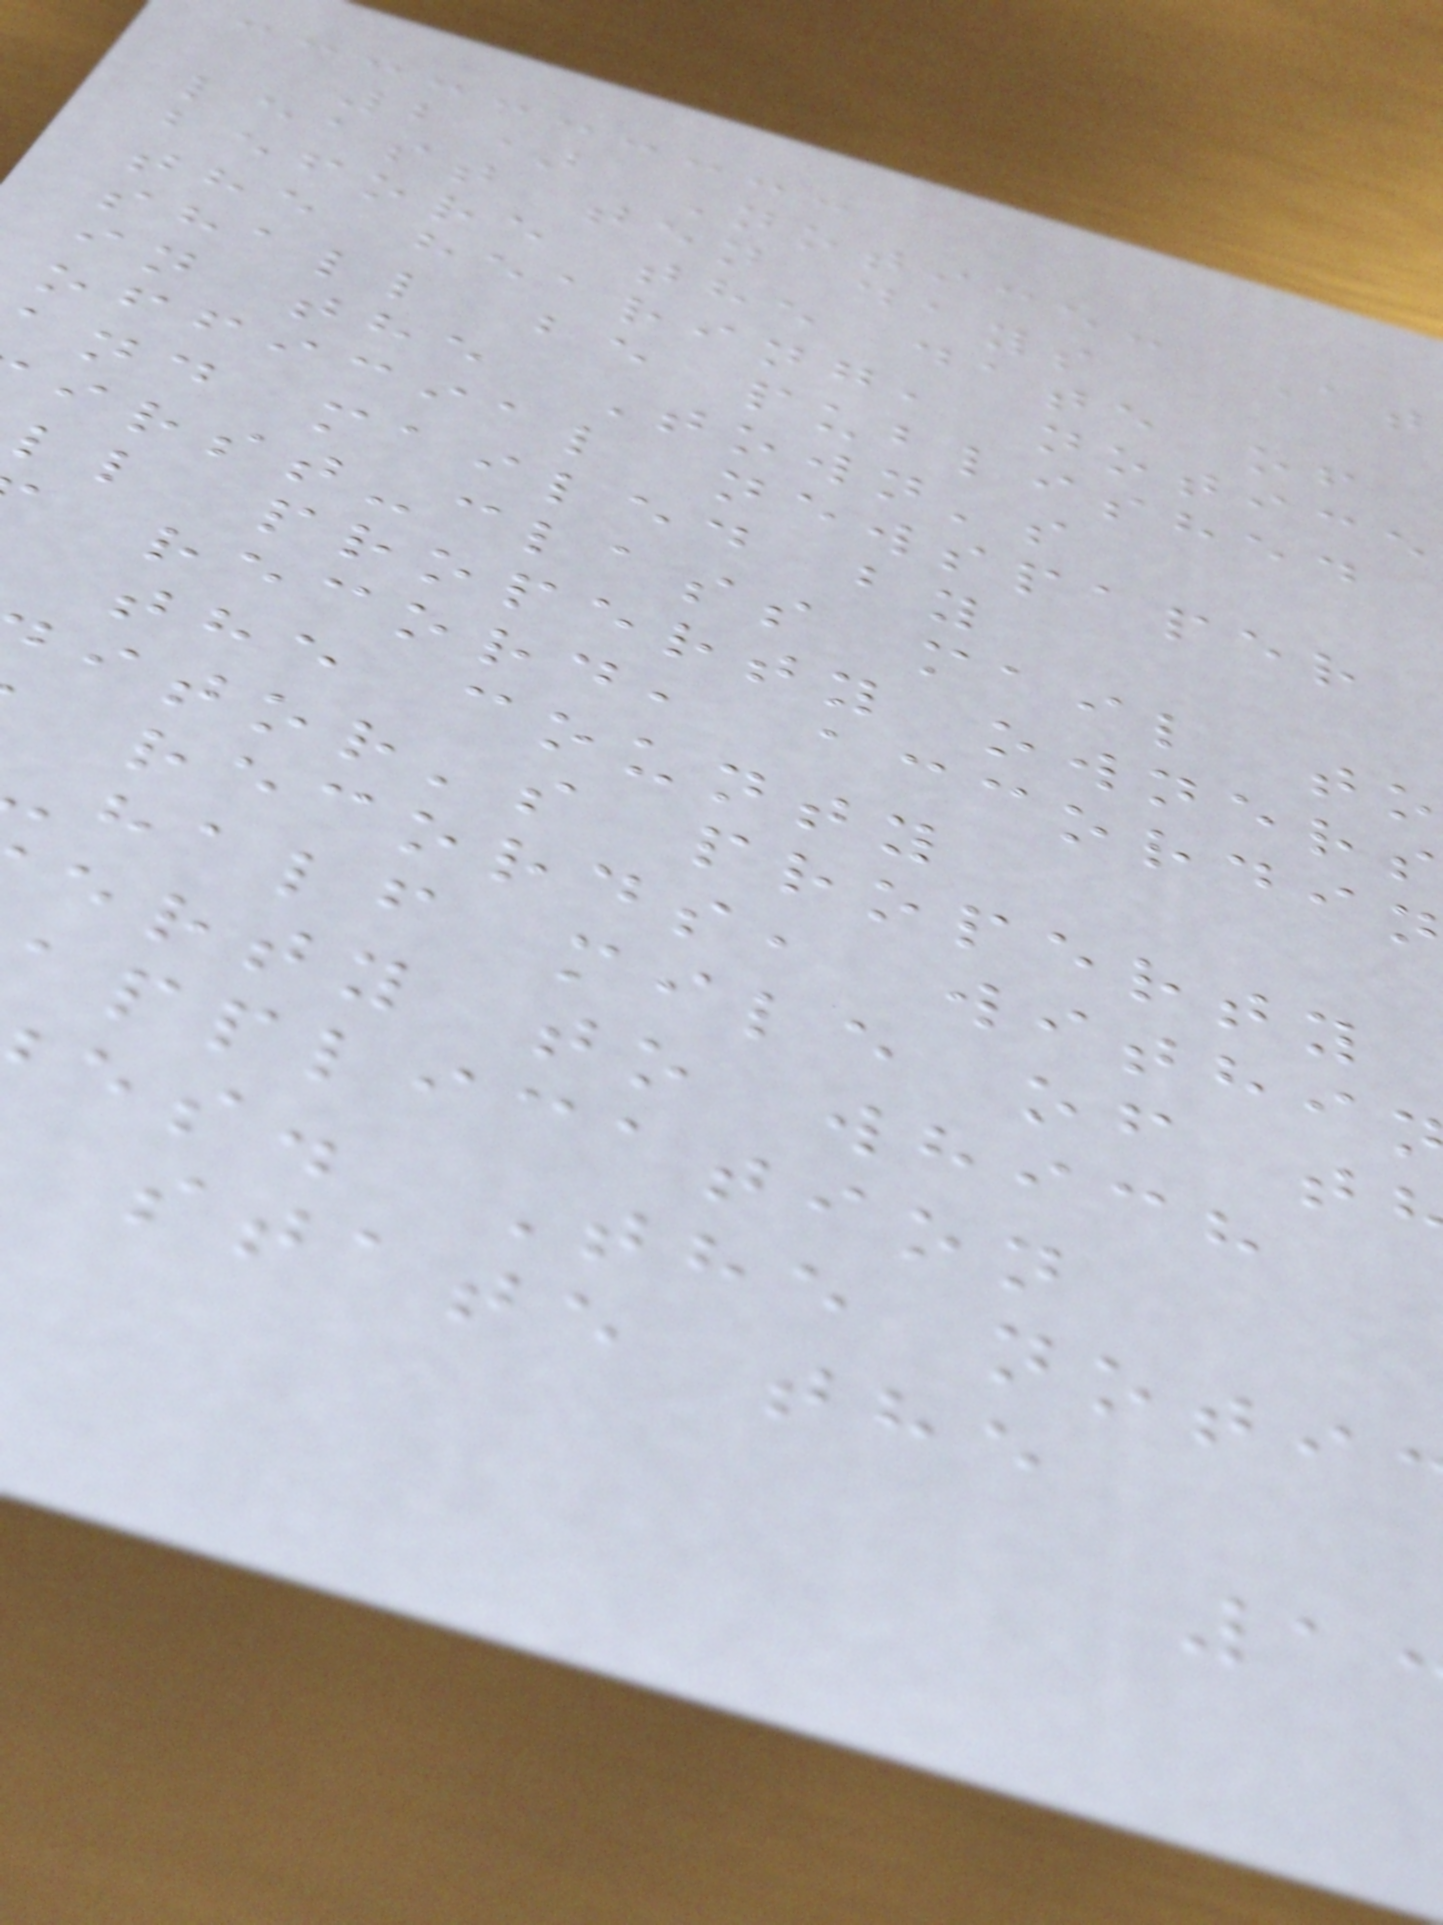2) Notice: At
least ten days
before the date of
the hearing, notice
shall be published
in the Town's
official newspaper
and mailed by
irst-class mail to
ll property owners
record, accordin
the county
itor's property
records, withi
half mile of t
erty to which
application
es. The noti
state the
